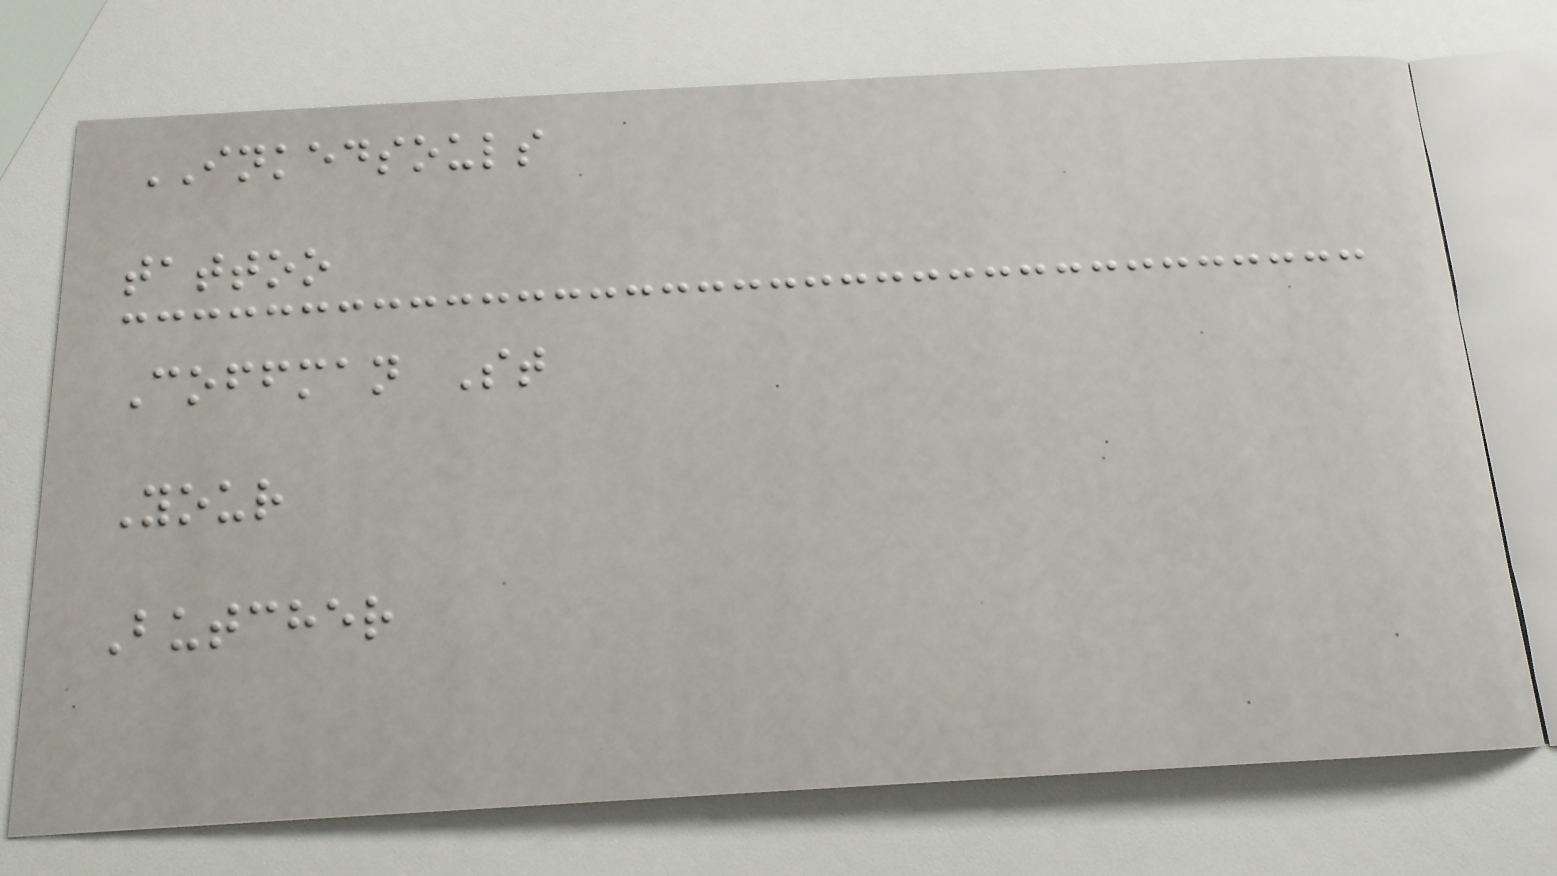INKEDSOULS
tattoo
Coffman St
Your
Butcher
